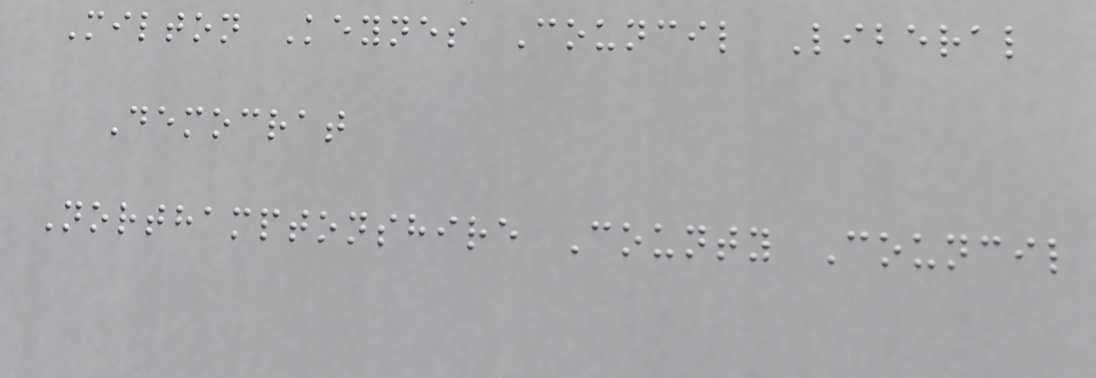Milton Keynes Council Liberal
Democrat
Northamptonshire County Council
